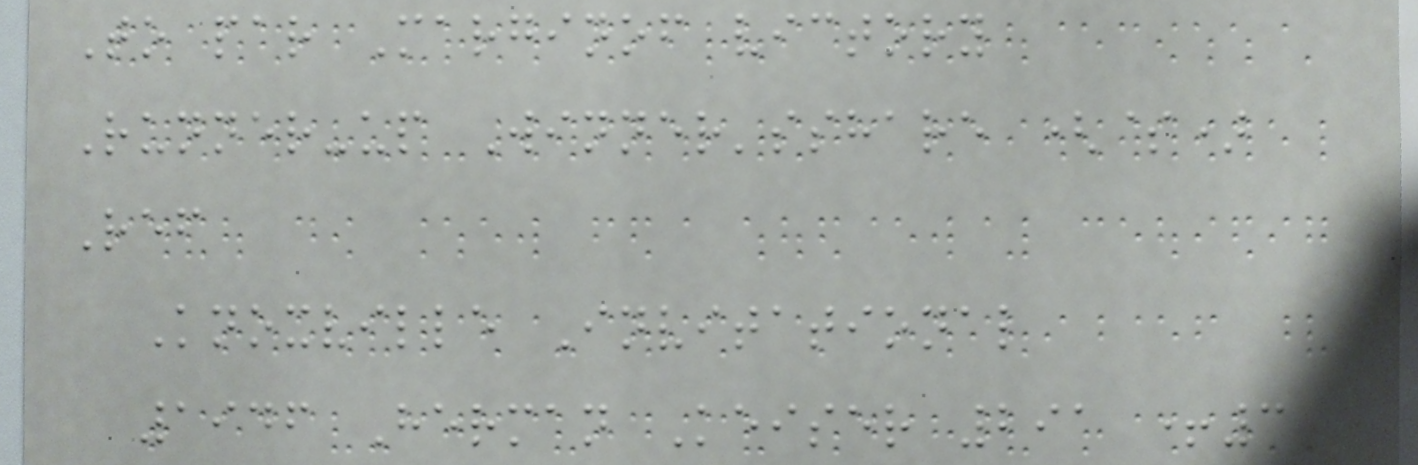To par Marginof victory
Runner-up Winner'sshare ($)
Ref
Knoxville Invitational
1946 Herman Keiser 291 +3
